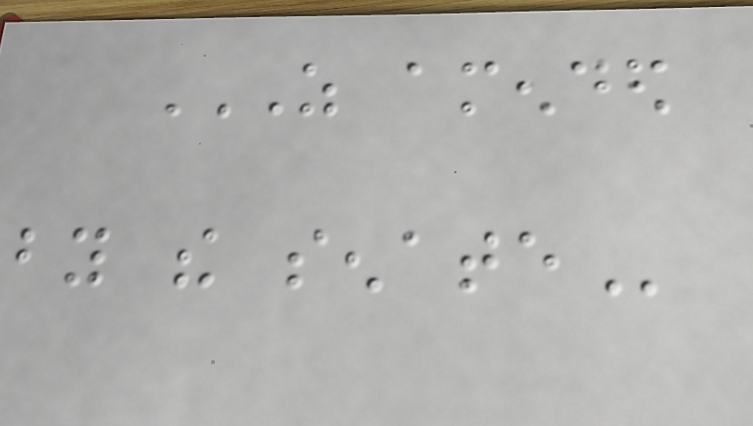AS AMENDED
BY THE SENATE
